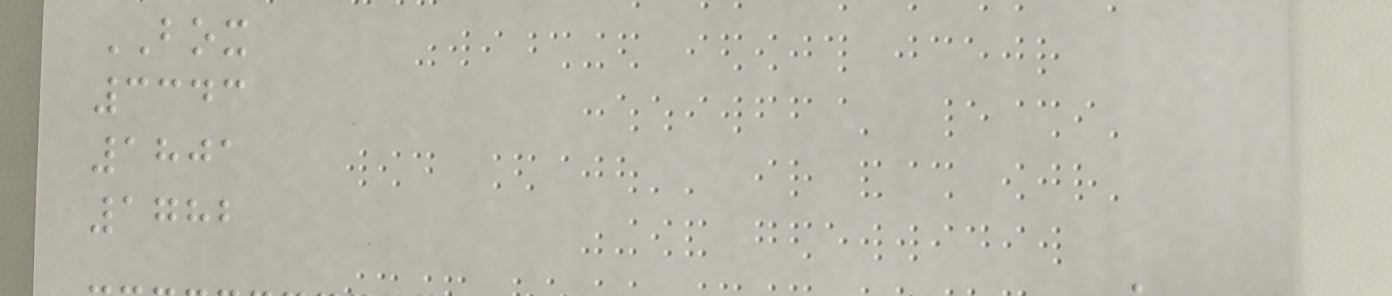BOX
3343
1801
1782
